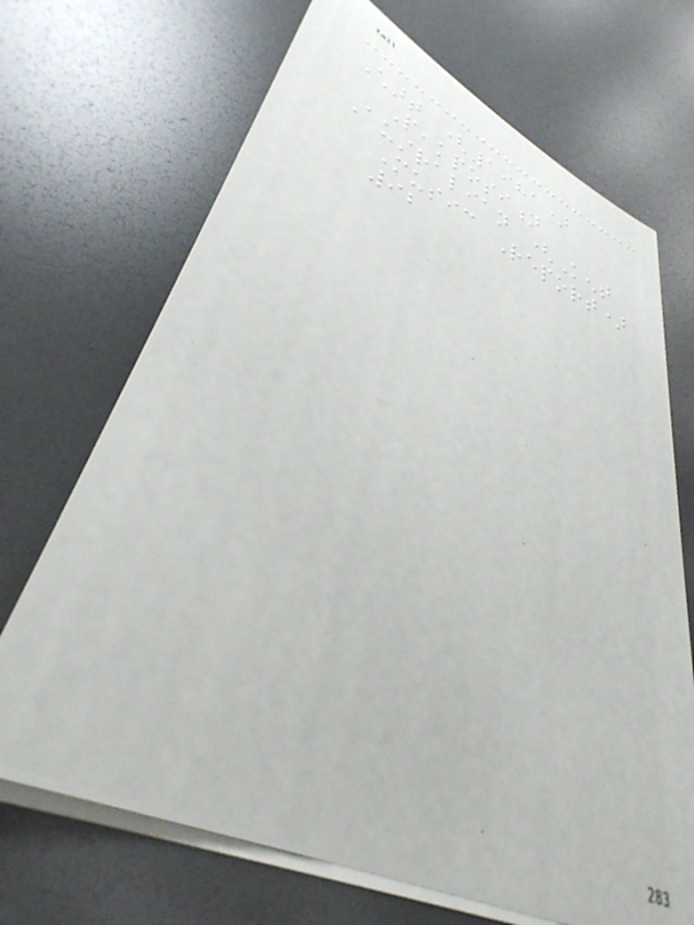Chart (1981)
Peakposition
Australian (Kent
Music Report)
92
